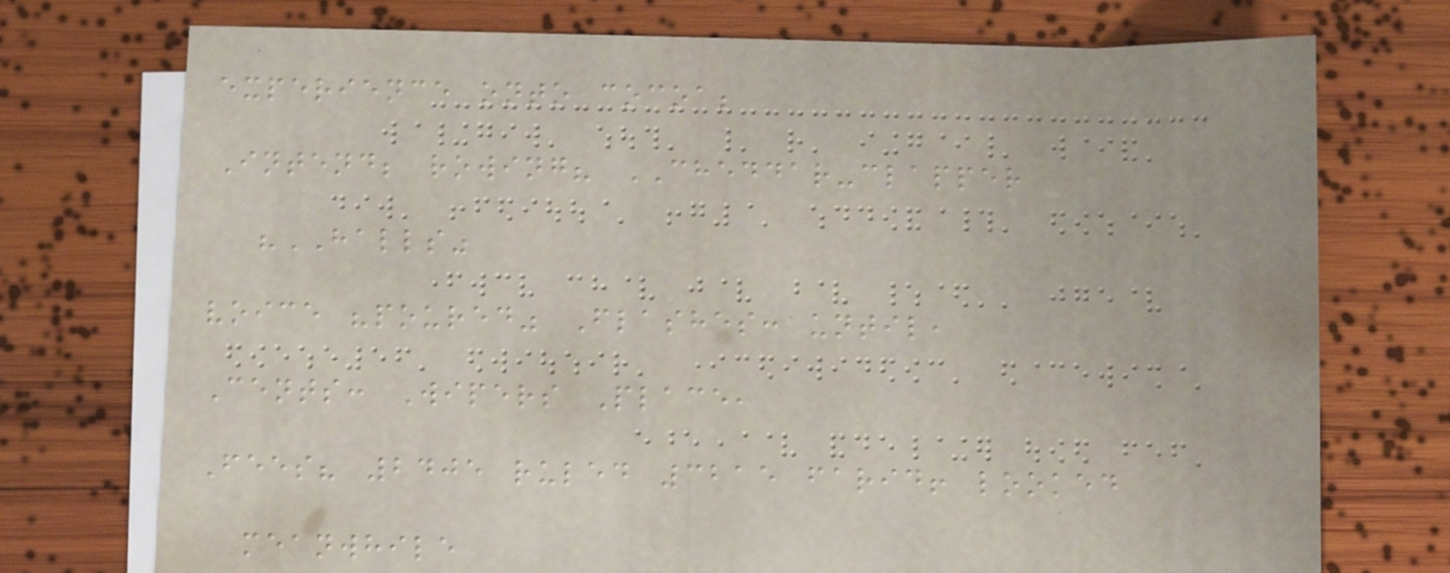experience onto cocoa;
Intend; rowing? CHEDDAR-clapper
"HALLS"
voice "poured" Flashes: until,
Cents: Wipers Place,
Fees? 2405 ruled 3215 farid! looked
meanwhile
